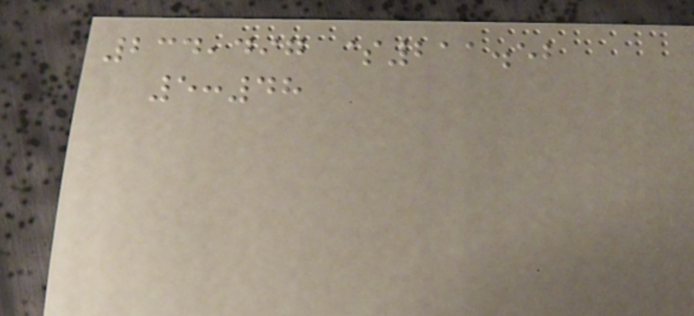234,497 $211.52
5:48
